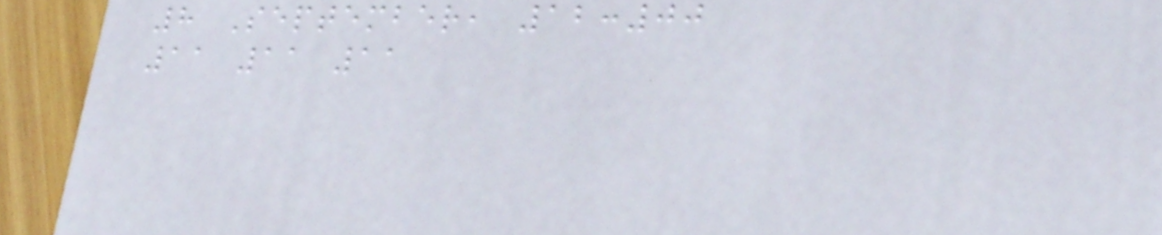8 September, 12:00
11 11 11
